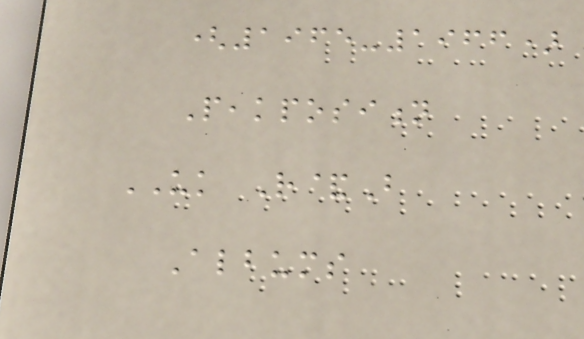(1965-1966)
Peakposition
UK R&B
Albums
